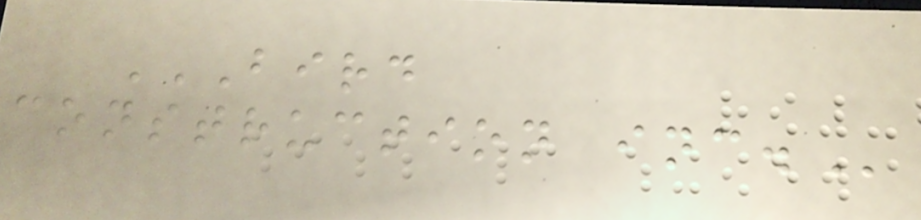BIRD
CONSTRUCTION INC.
